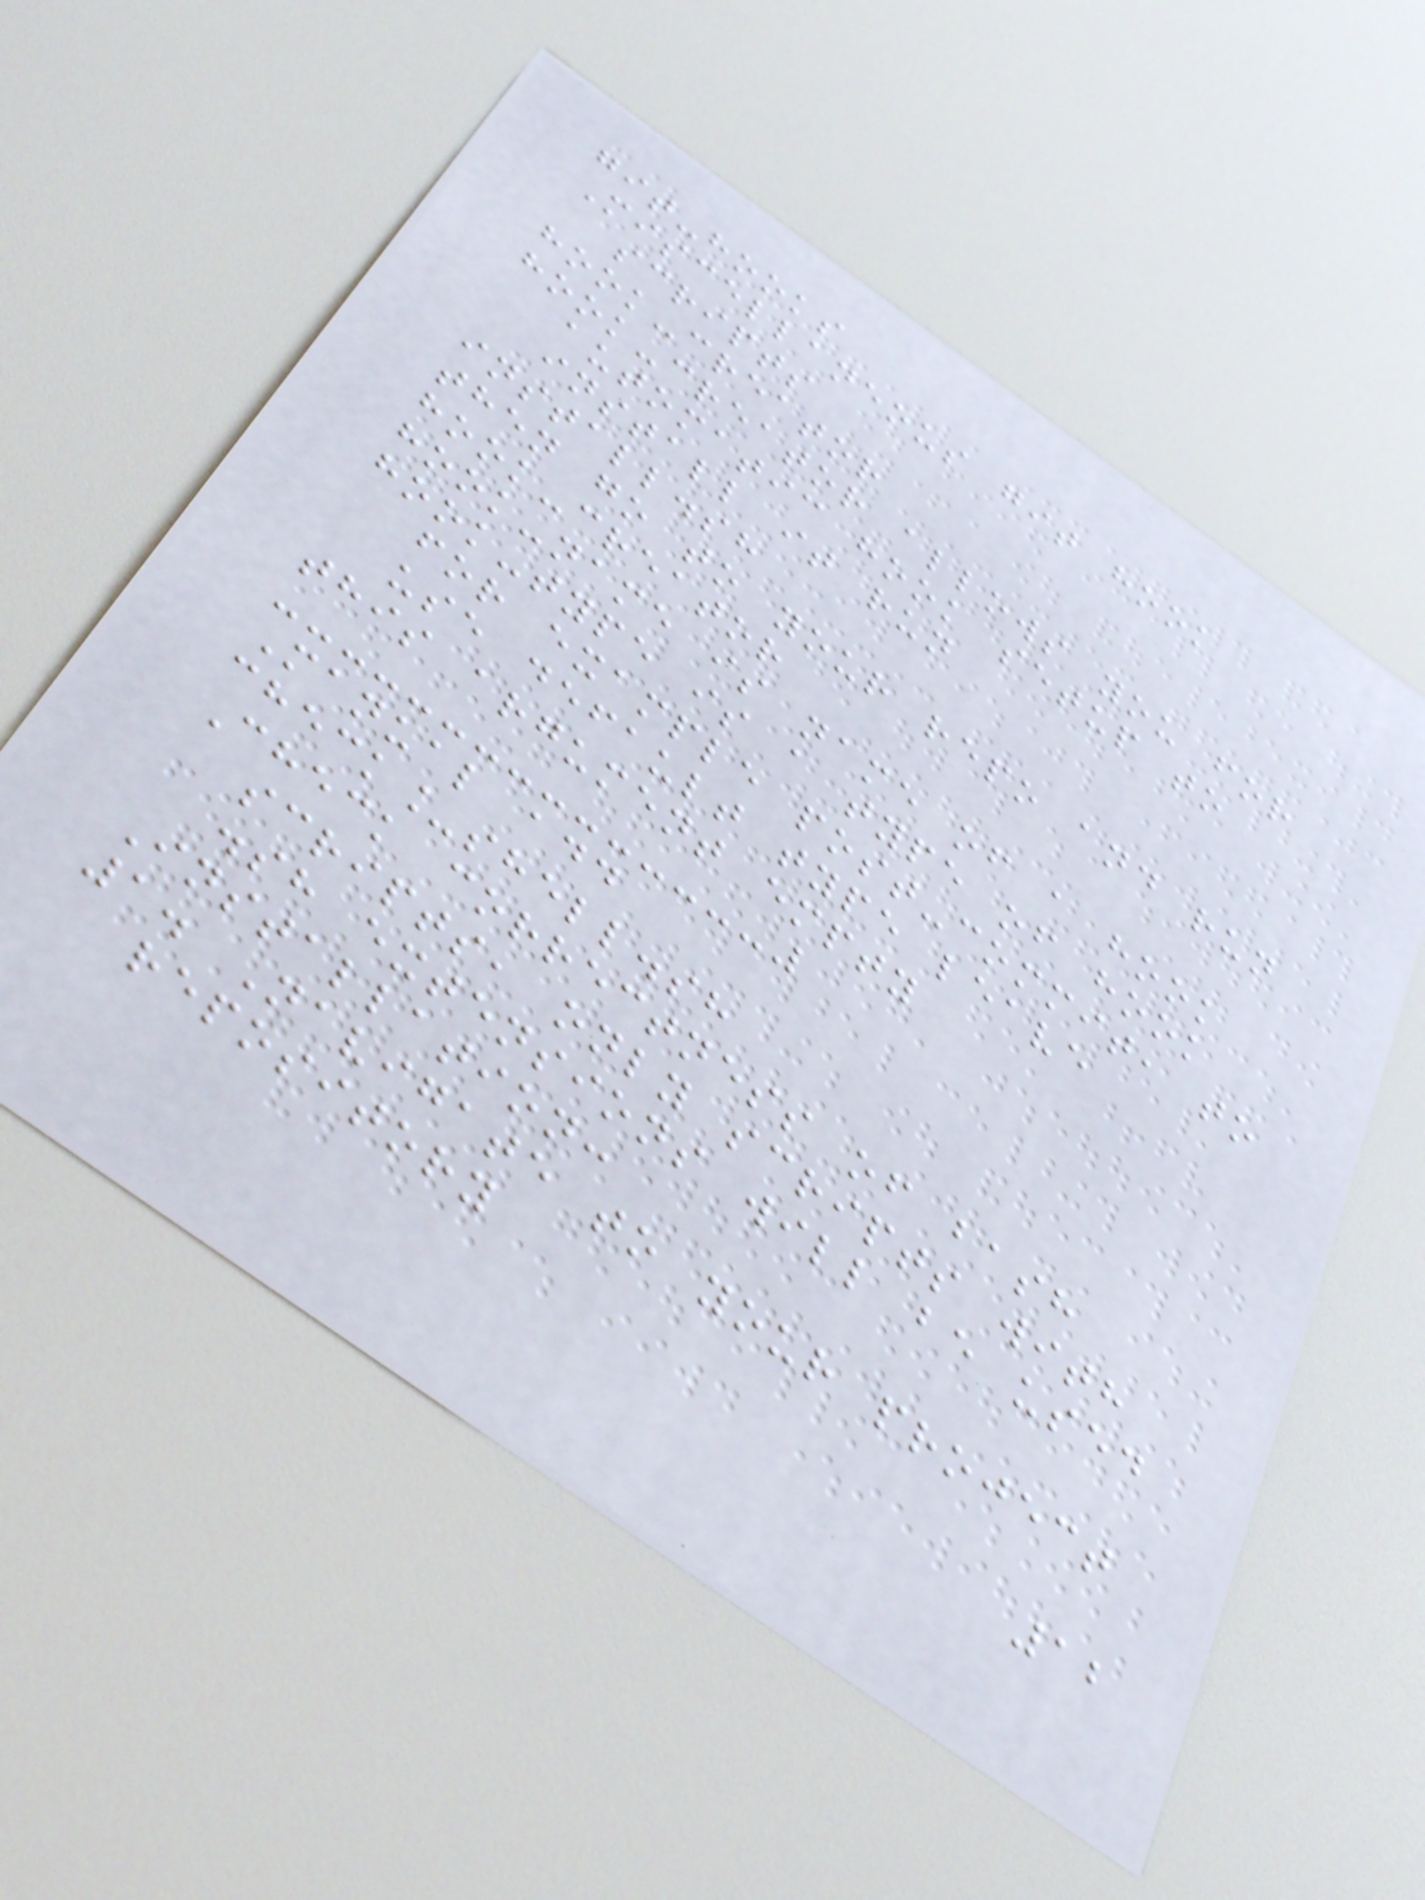git-hooks
Miscellaneous git hook
scripts
hook-creator
hook-creator allows you for
automatic hook setup to
install it run
install.sh
then go to your repo and run
hook-creator
hook-name is name of a hook
hook-type is a type of hook
for example post-commit, to
use default type leave
this argument empty
Manual add
check_shell.sh
Check correctness of bash
scripts, only scripts with
.sh extensions will be used
Installation:
1. Navigate to your project
repository
12
